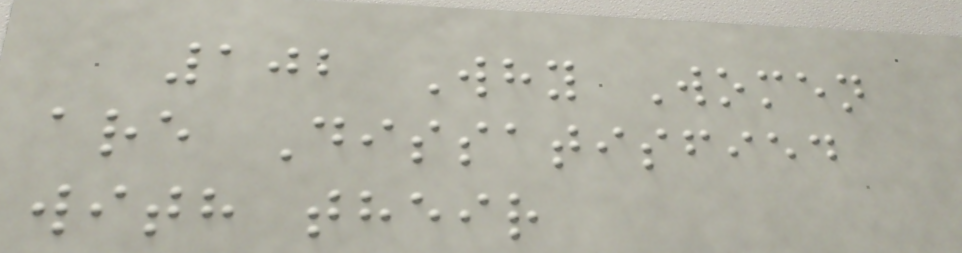102 Why Women
are Dissatisfied
with their
